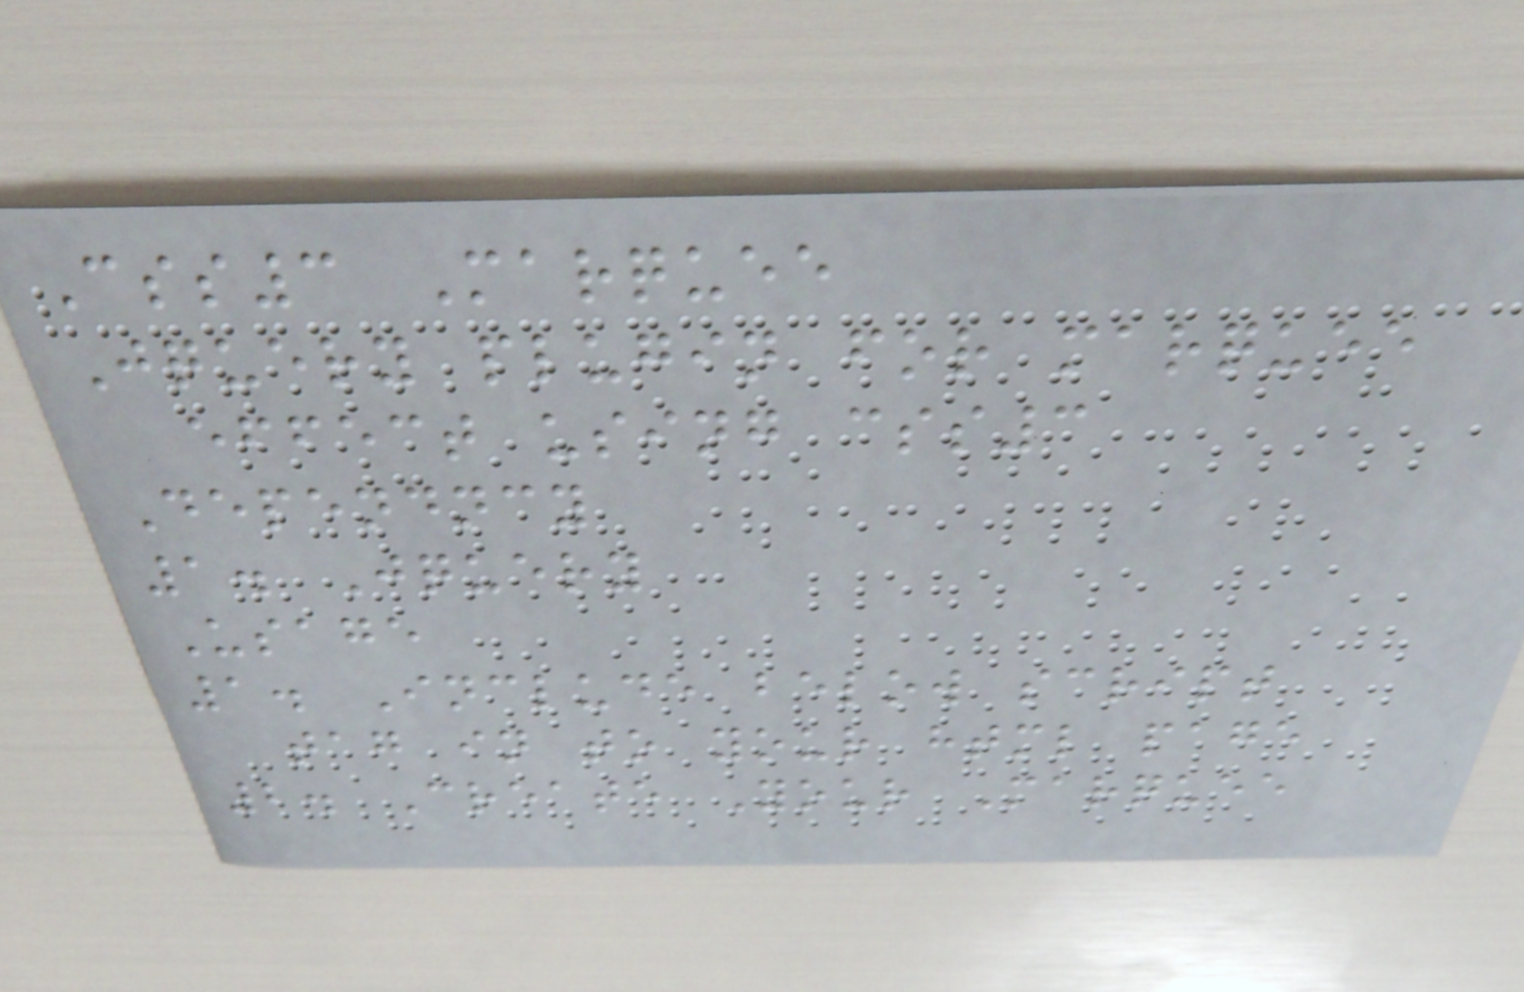Css3 Marquee
Jquery plugin for marquee
effect using css3
Dependncy
1. Jquery
Usage
1. Include below script
tag in to your html page
2. Create Your Marquee
